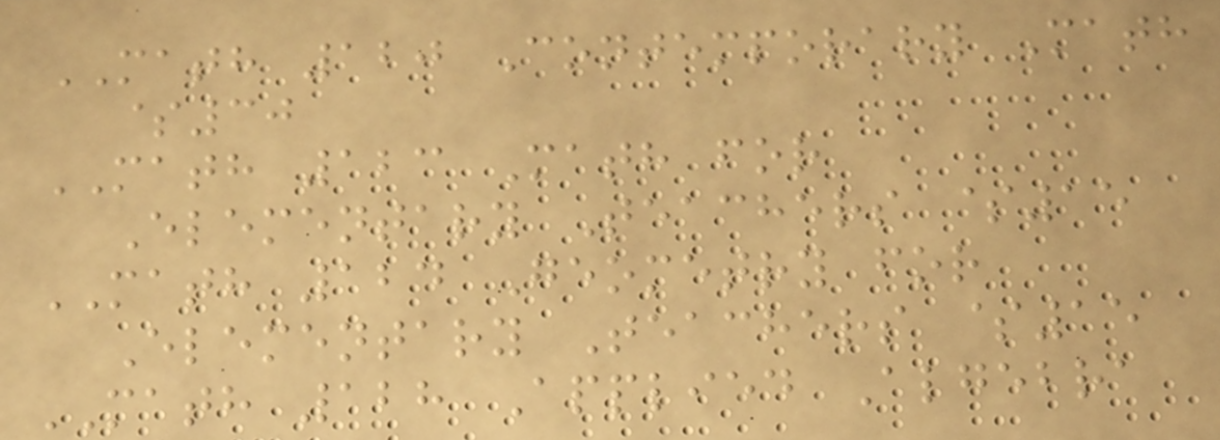MATH 120 Contemporary Math
$30
MATH 123 Math for
Elementary Teachers $15
MATH 124 Geometry for
Elementary Teachers $15
MATH 128 Applied Algebra
